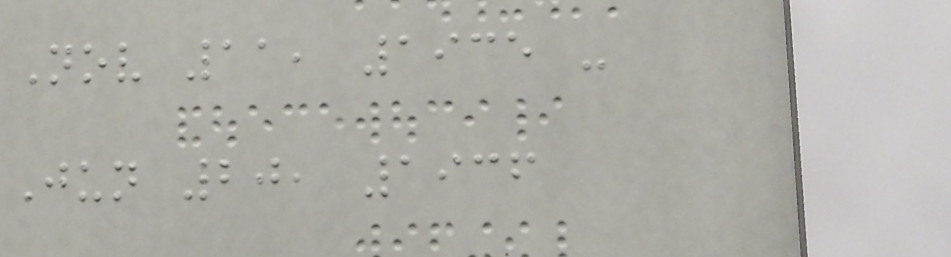Nov 11, 1935 -
Jun 20, 1936
